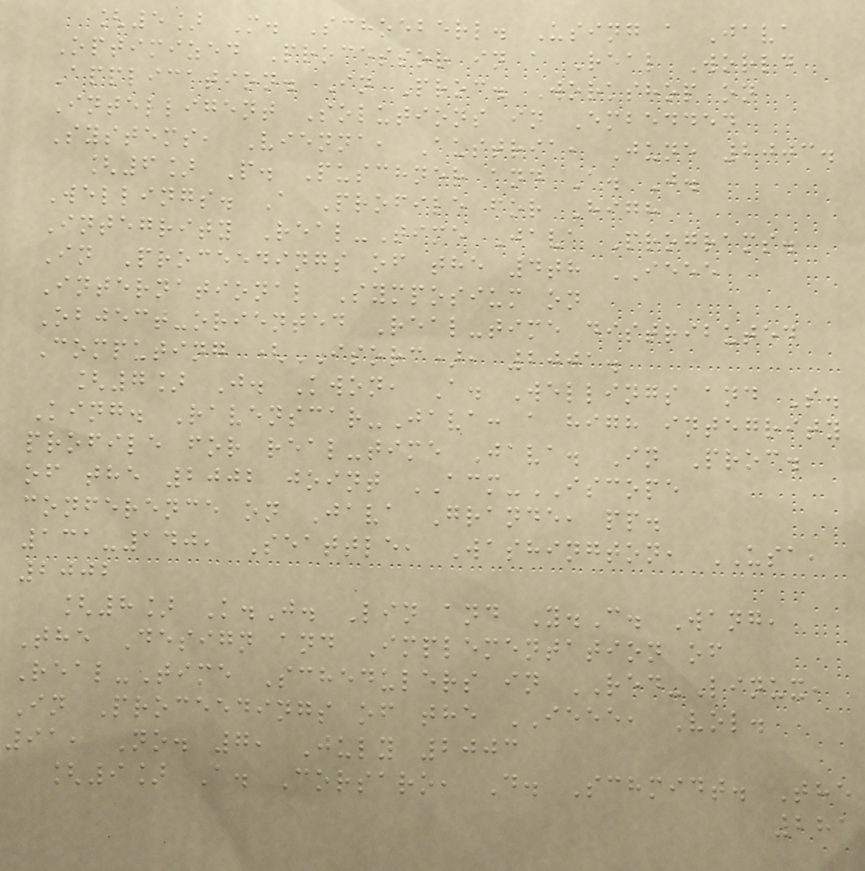[5] M. Schoeberl. Using a Java
Optimized Processor in a Real World
Application. In Proc. Workshop on
Intelligent Solutions in Embedded
Systems, Vienna, Austria, June 2003.
[6] P. Puschner and A. J.
Wellings. A Profile for High
Integrity Real-Time Java Programs.
In Proceedings of the 4th IEEE
International Symposium on
Object-oriented Real-time distributed
Computing (ISORC), 2001.
[7] J. Kwon, A. Wellings and S.
King. Ravenscar-Java: a high integrity
profile for real-time Java. In Proc.
of the 2002 joint ACM-ISCOPE
conference on Java Grande, pp.
131-140, Seattle, Washington, USA,
2002
[8] K.J. Lin and Y.C. Wang,
The Design and Implementation of
Real-Time Schedulers in RED-Linux,
In Proceedings of the IEEE, Vol.
91, No. 7, July 2003
[9] A. Corsaro, D. Schmidt. The
281
